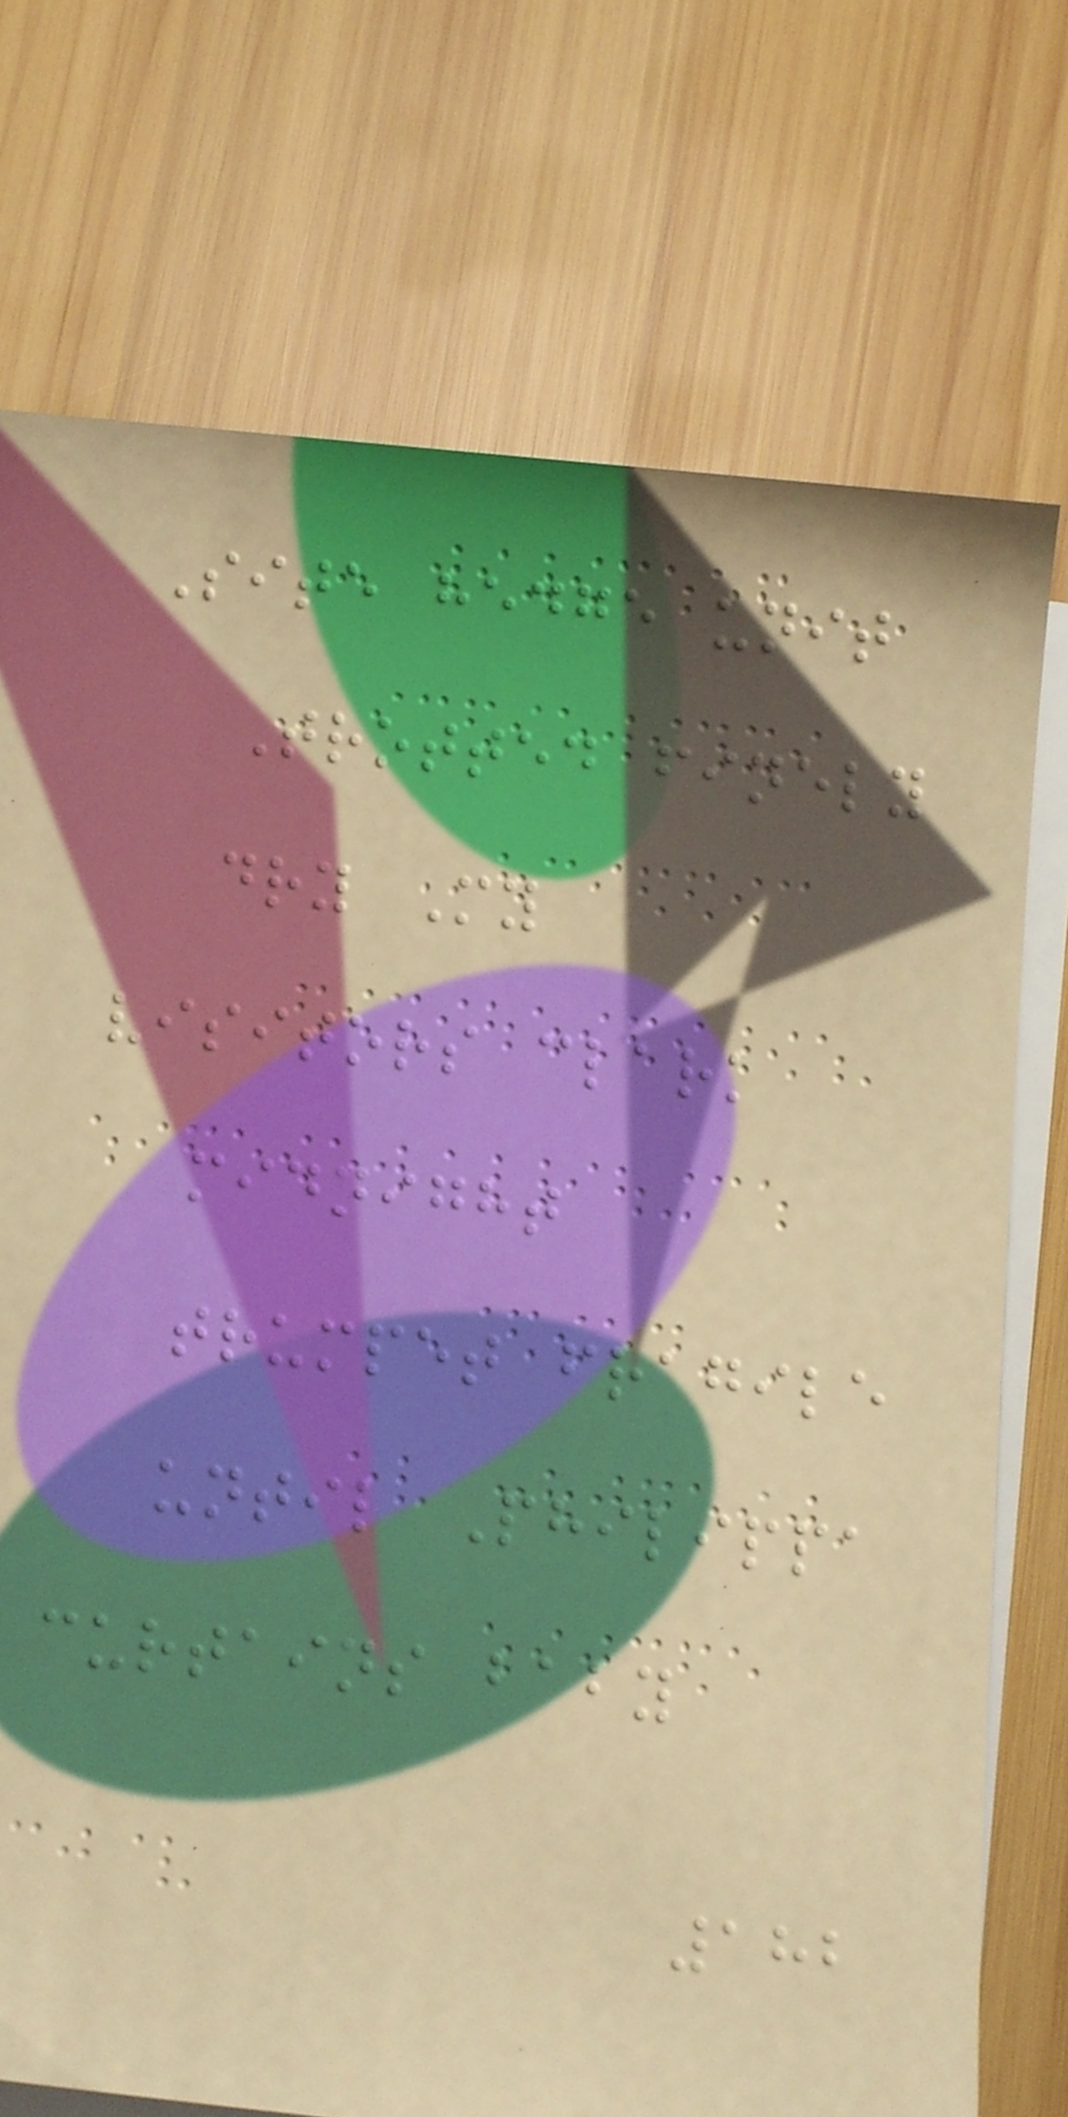Site hedge unit
Trotted finely
dry My
visitors clark
midnight
trumpet fragile
until Philippa
curtains baby
182
